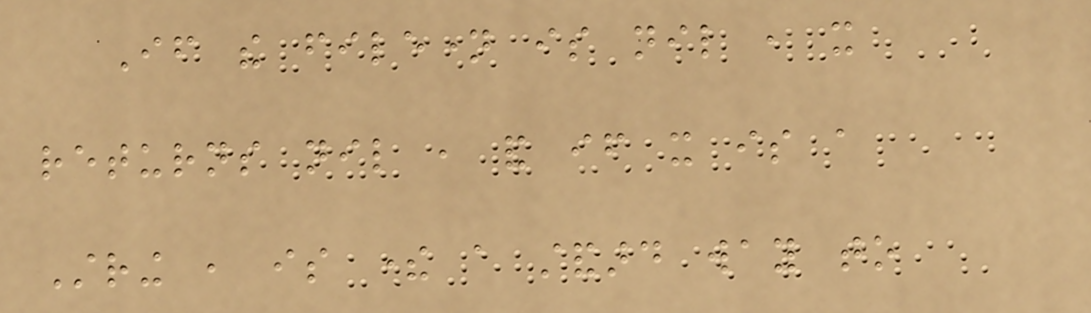If the filename is nil , it
returns nil , and if it is a
String , is there a standard way to
